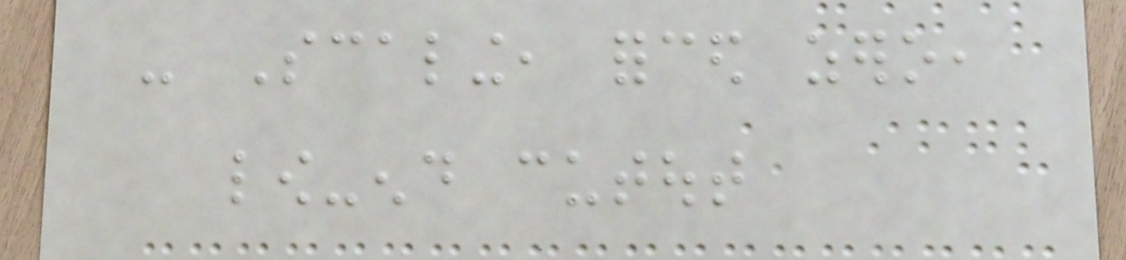- Scaling, forced zero,
low-end cutout
